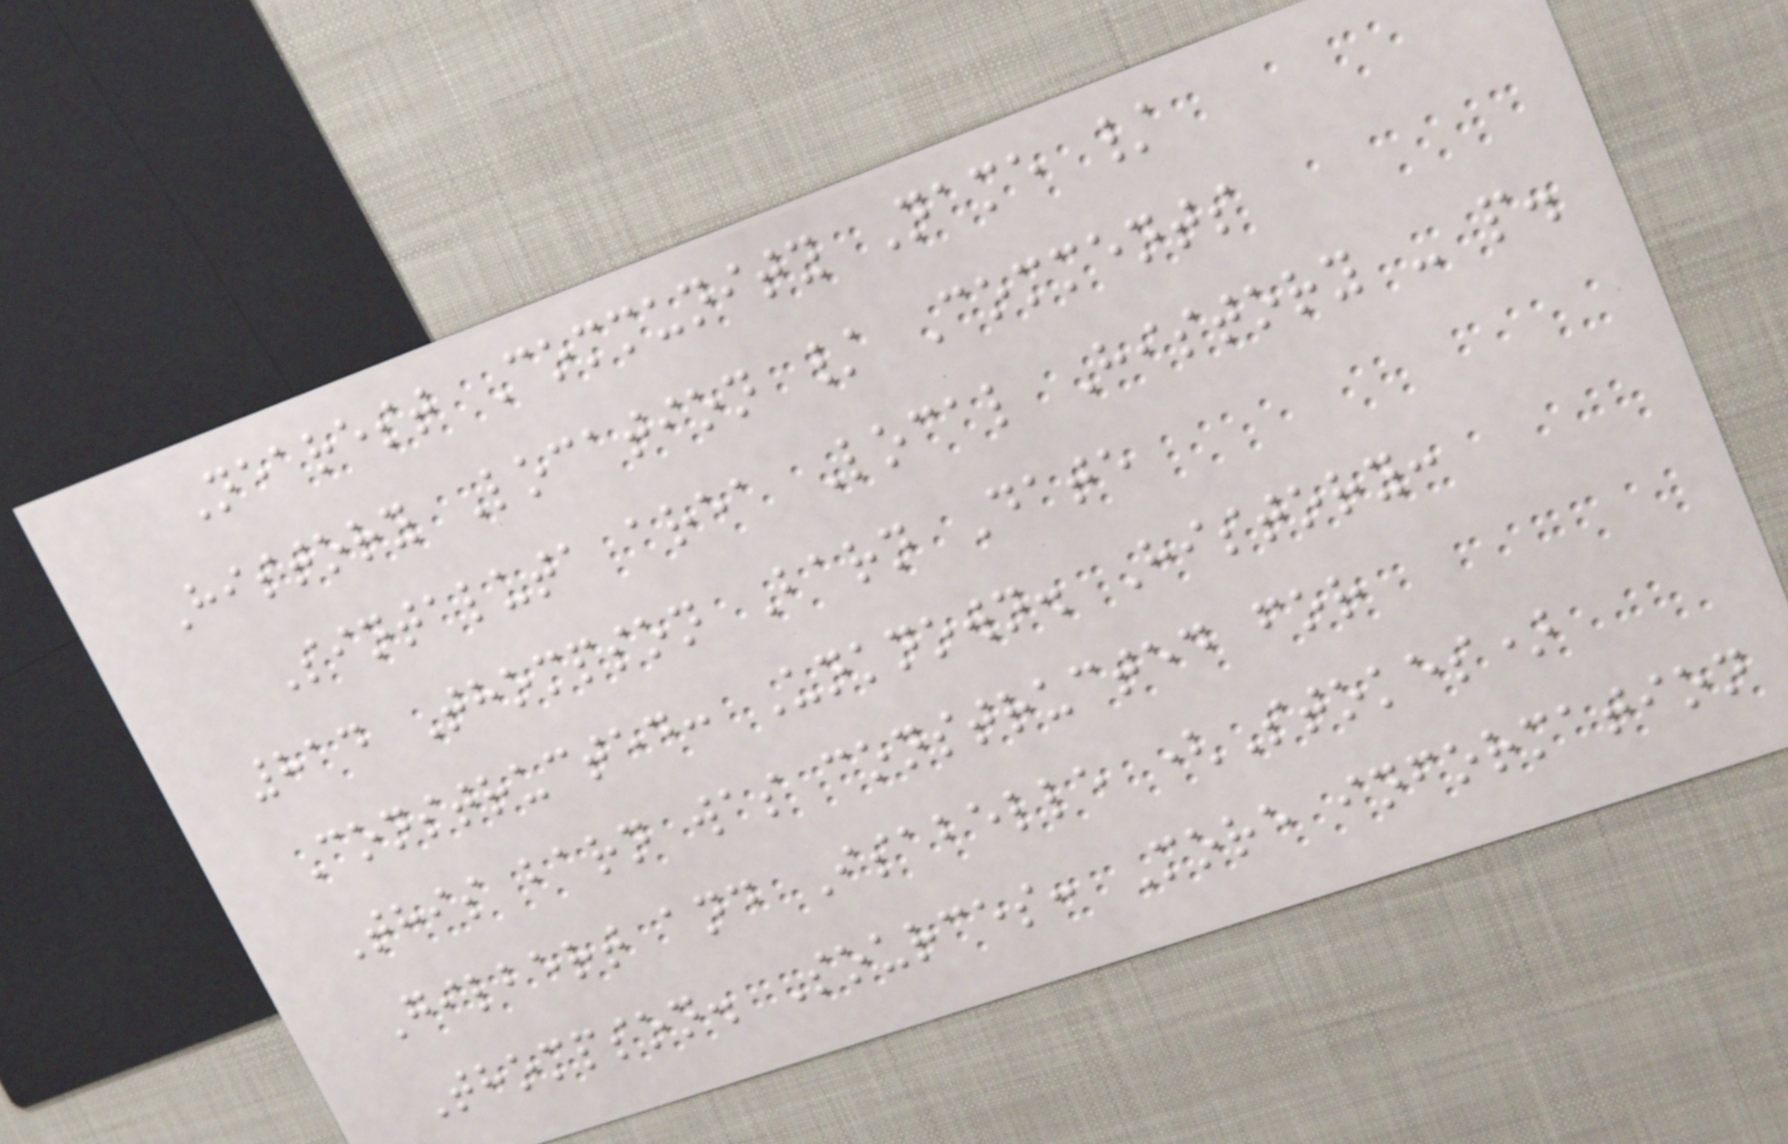Nearest Community Name /
History Location / Comments
Sintaluta area Local History - p.
814 Thompson Barn Date
Constructed: Unknown. History:
This barn was constructed for
Gilbert and Isabelle (Stokes)
Thompson. Sources: More information
